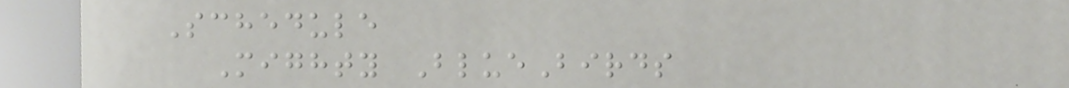Schedule
Mighty BlueBirds
